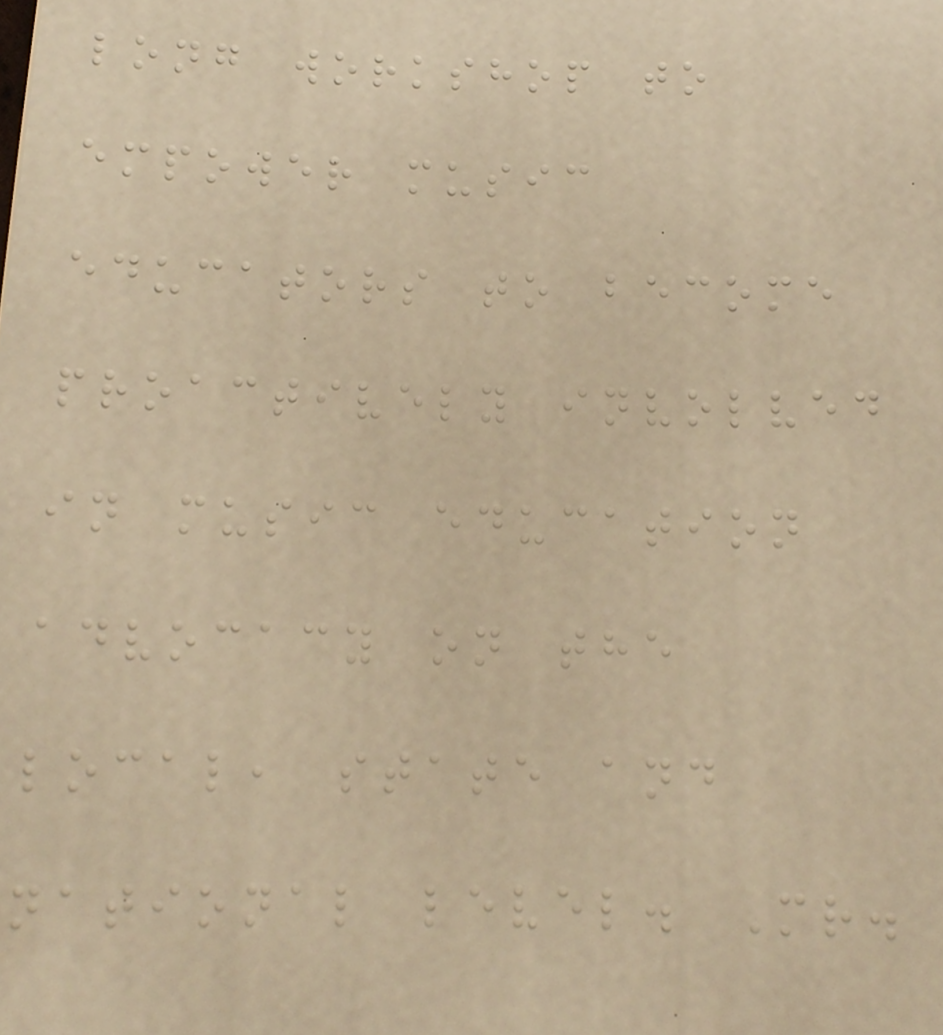long workshop to
empower music
educators to become
proactively involved
in music education
advocacy on the
local, state and
national level. Mr.
